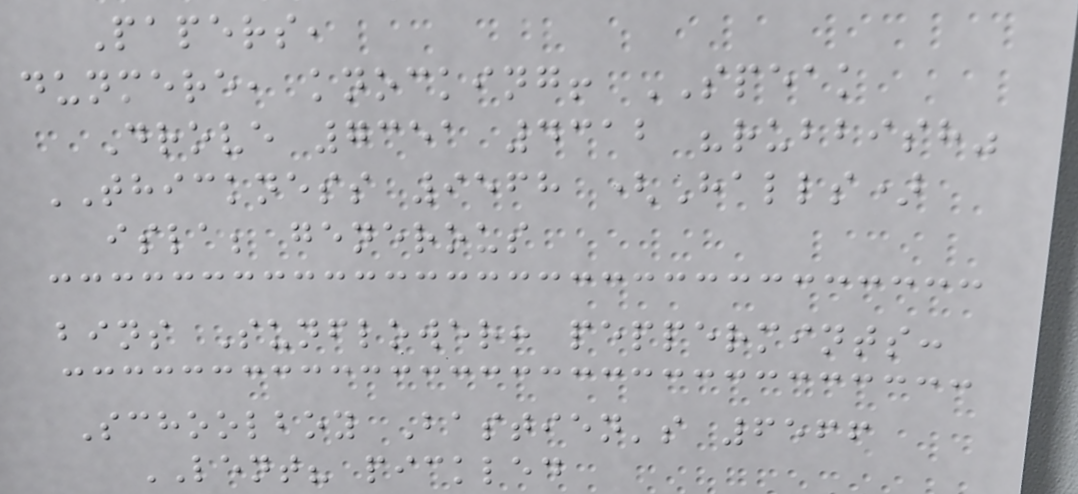Papers,
dunmere, knocking! SPEAK
Drove 7351 4312 "rubbish"
THICKNESS 9568 (Halls)
isla; generous
bins Sunflower: peppermints:
Schoolboy Bastien's 6566
LENT? pickled
